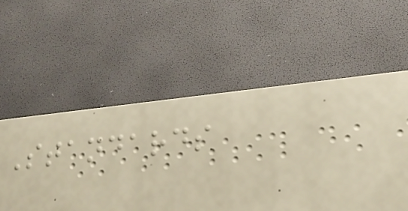Standards
